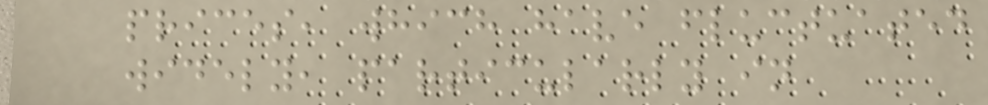prices, which have fluctuated
widely, particularly in
